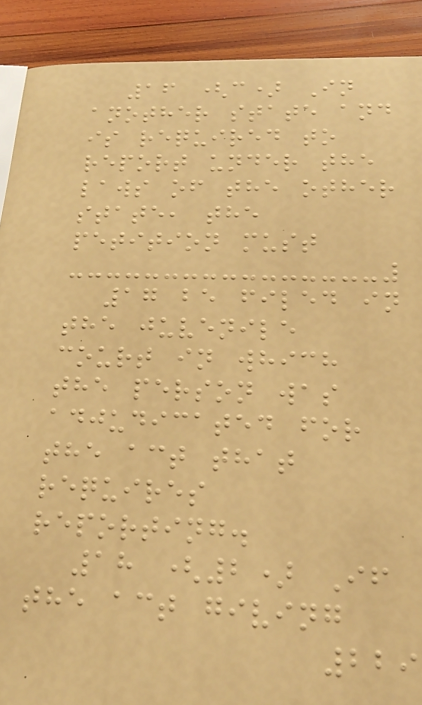16 (c) In
another state and
is required to
report under the
laws of the other
state, the
petition must
17 be filed in
the juvenile
court in which
the person was
adjudicated for
the act that
requires
reporting.
18 (2) If
the act giving
229
